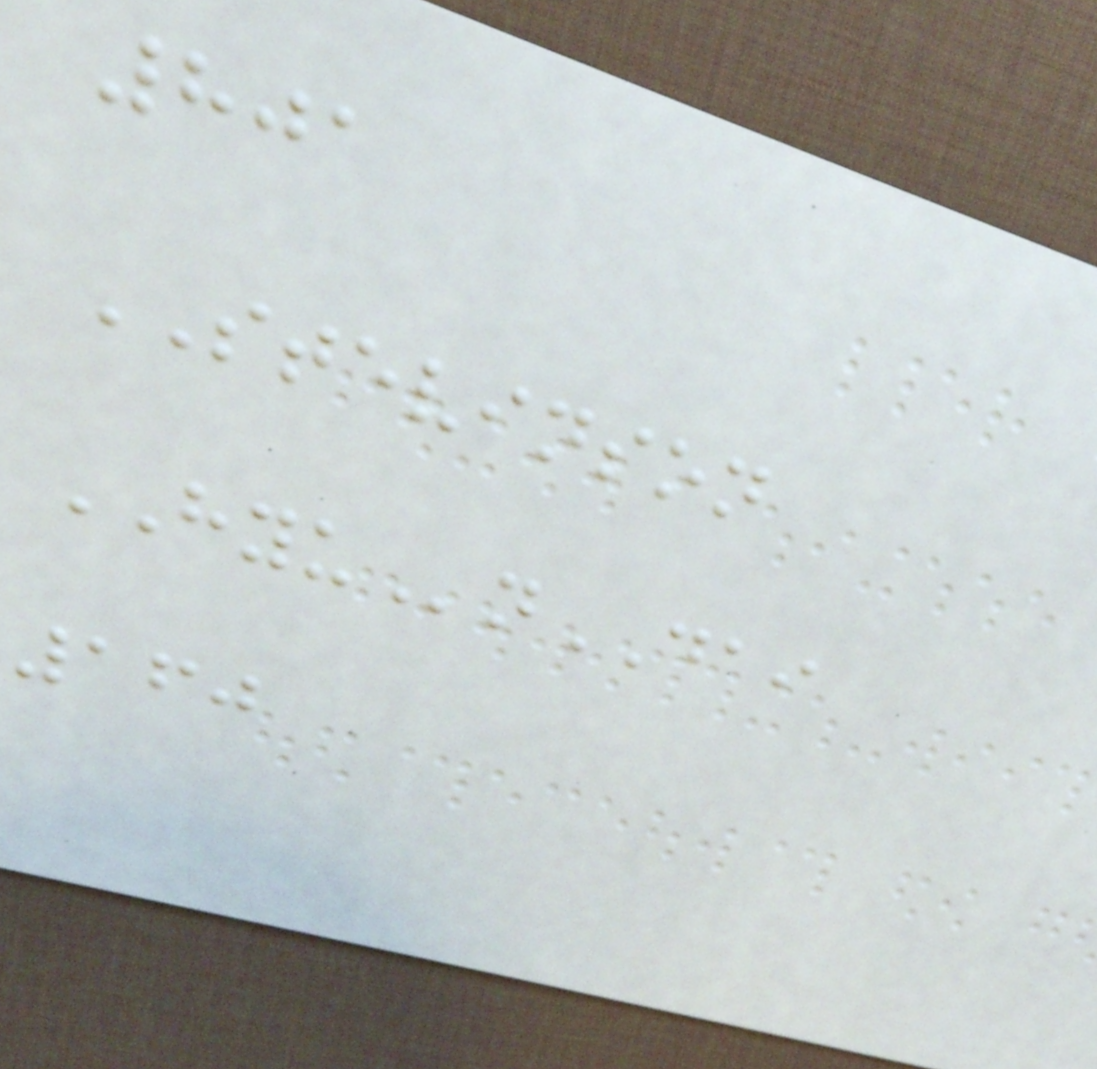801
STEVINSON
HYUnDAI
160
